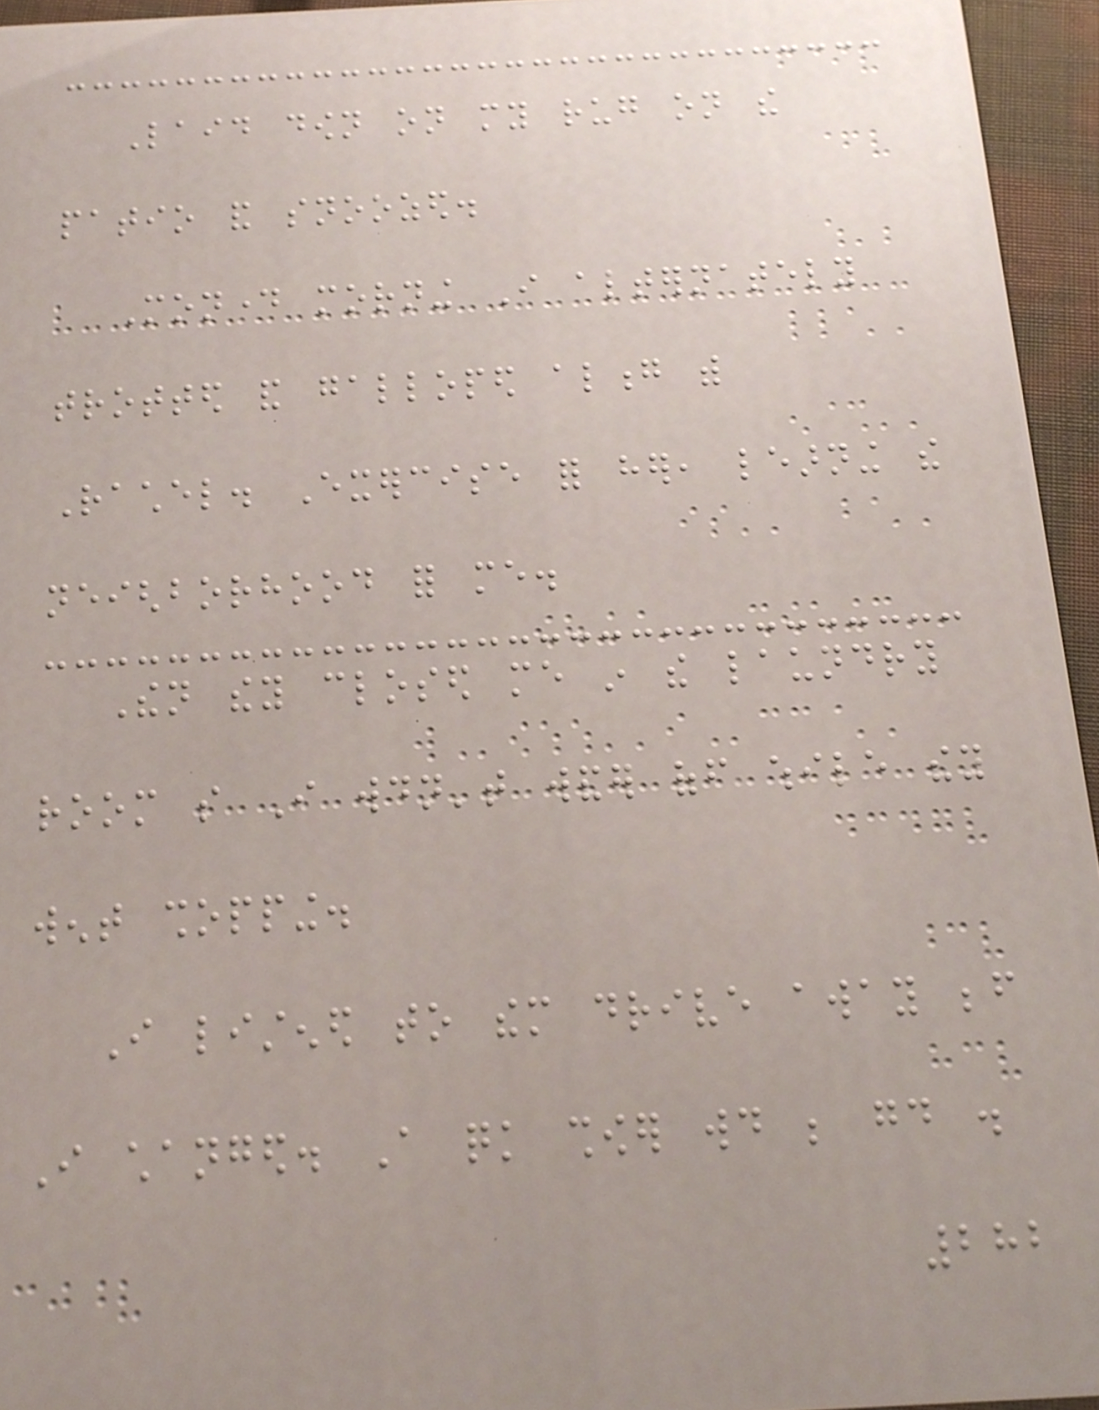Laid down on my rug on the
patio and snoozed.
Monday morning I alternately
trotted and galloped along with
Rachel. Exercise for her, learning the
neighborhood for me.
Then they closed me in the laundry
room so I wouldn't wander off while they
went shopping.
I listened to them drive away before
I changed. A quick shower would be good .
282
